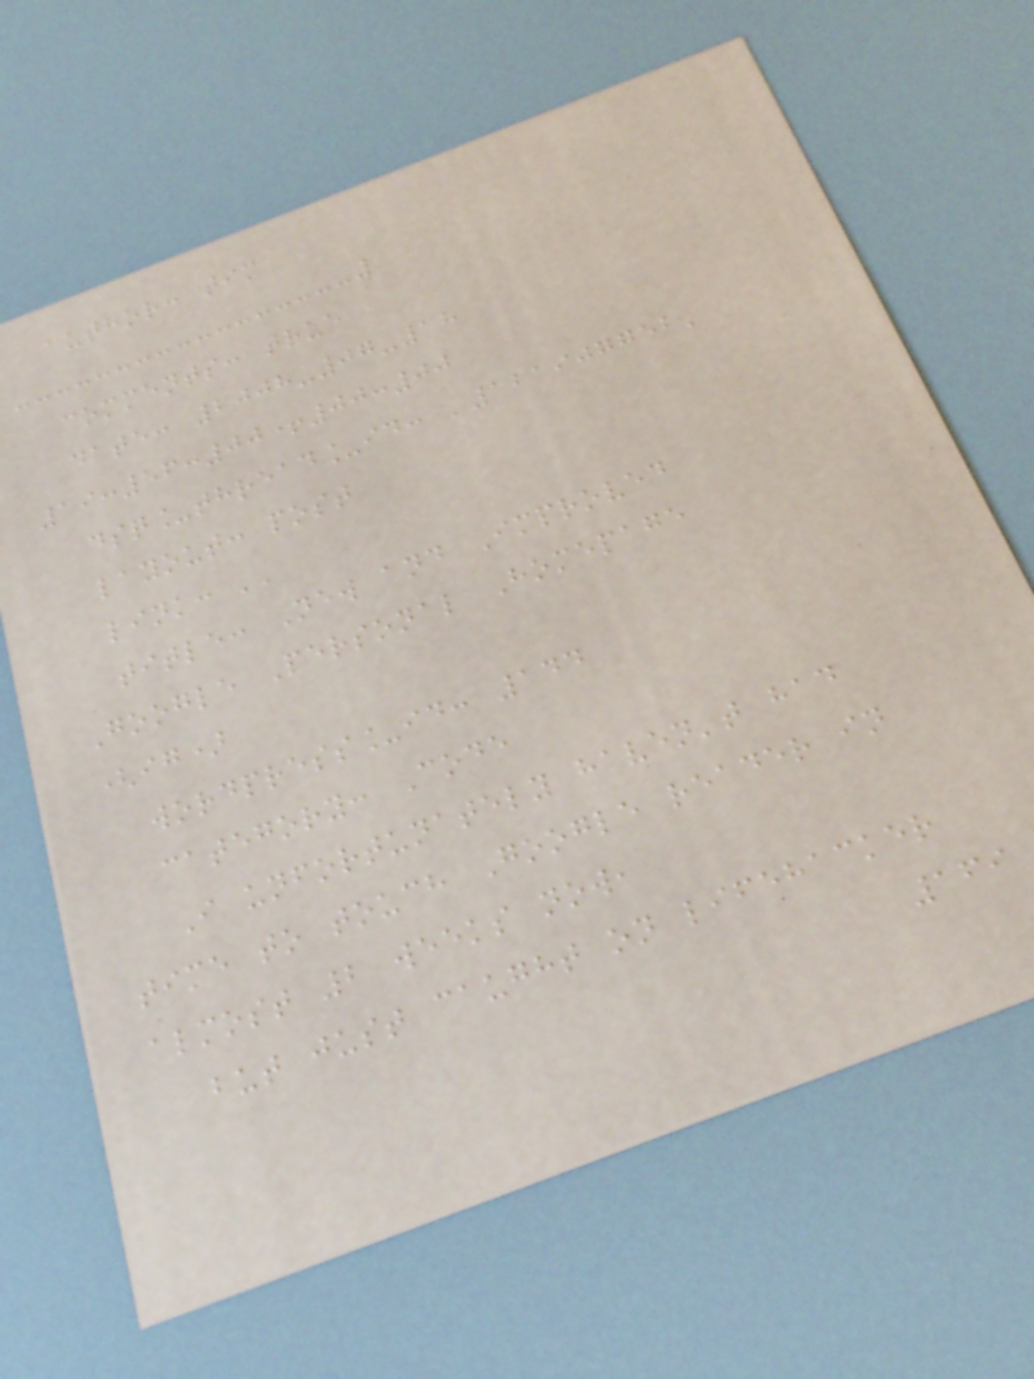author: tim
comments: true
date: 2008-07-18
19:56:00+00:00
dsq_thread_id: '121907752'
layout: post
link: ''
title: New and Improved
Google Personal Homepage
(ig)
wordpress_id: 144
category: Code
I unfortunately haven't had
time to touch Google reader in
almost 2 weeks now,
but just caught on lifehacker
169
